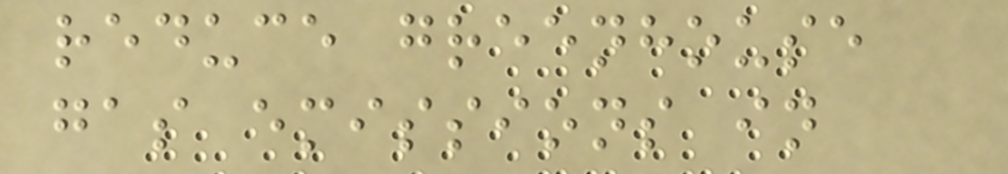reduce greenhouse
gas emissions in
